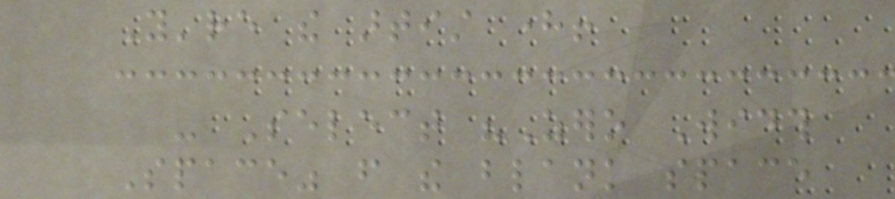You're the artist here!
- Select "Zero Width
Space" from the blank space
